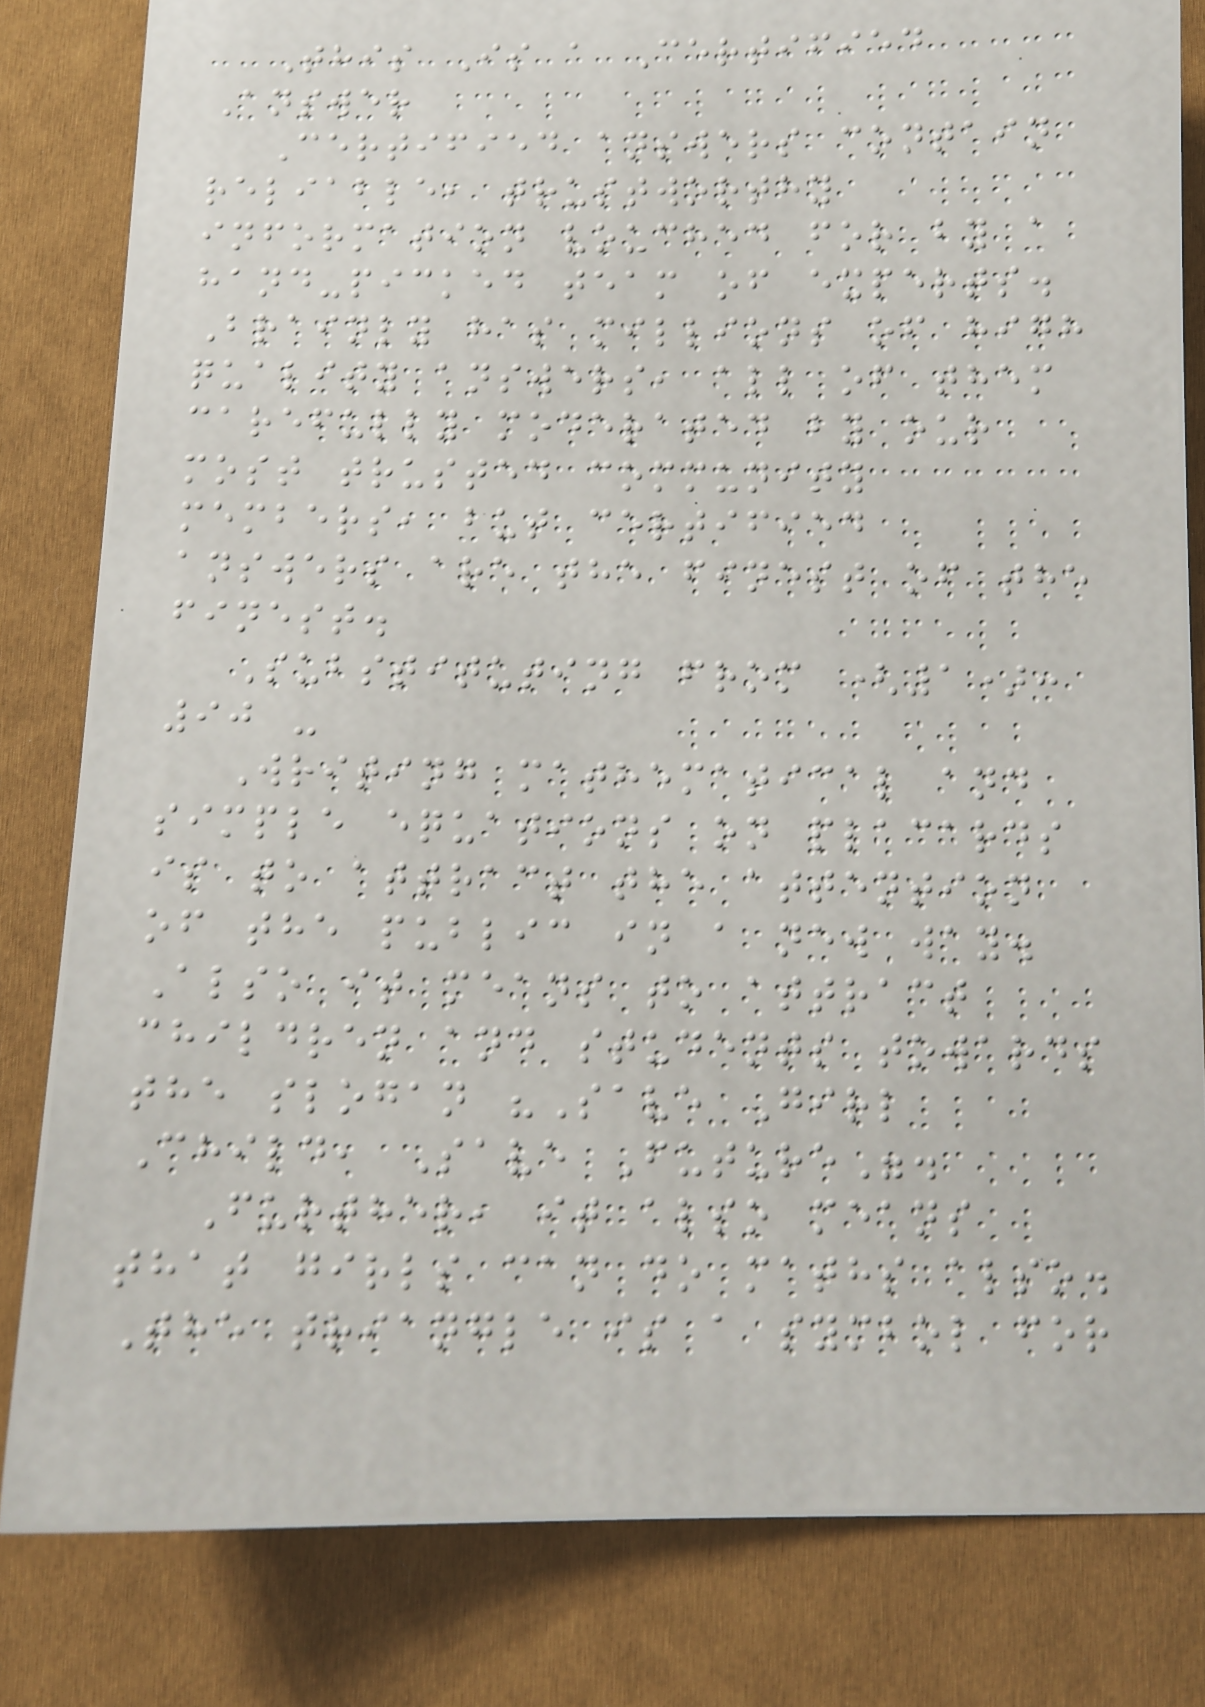This Is a Certified
Answer
Certified answers contain
reliable, trustworthy
information vouched for by a
hand-picked team of experts.
Brainly has millions of high
quality answers, all of them
carefully moderated by our
most trusted community
members, but certified
answers are the finest of the
finest.
Substituting from (1):
90 -
Writing mathematical and
simple equations on placards
is to attract the attention
of the public in a new way.
Also it means to attract
children and students towards
the slogan "Save Girl
Child, Save Future".
Further, it also means
that girls can do maths also.
The triangle is a symbol for
